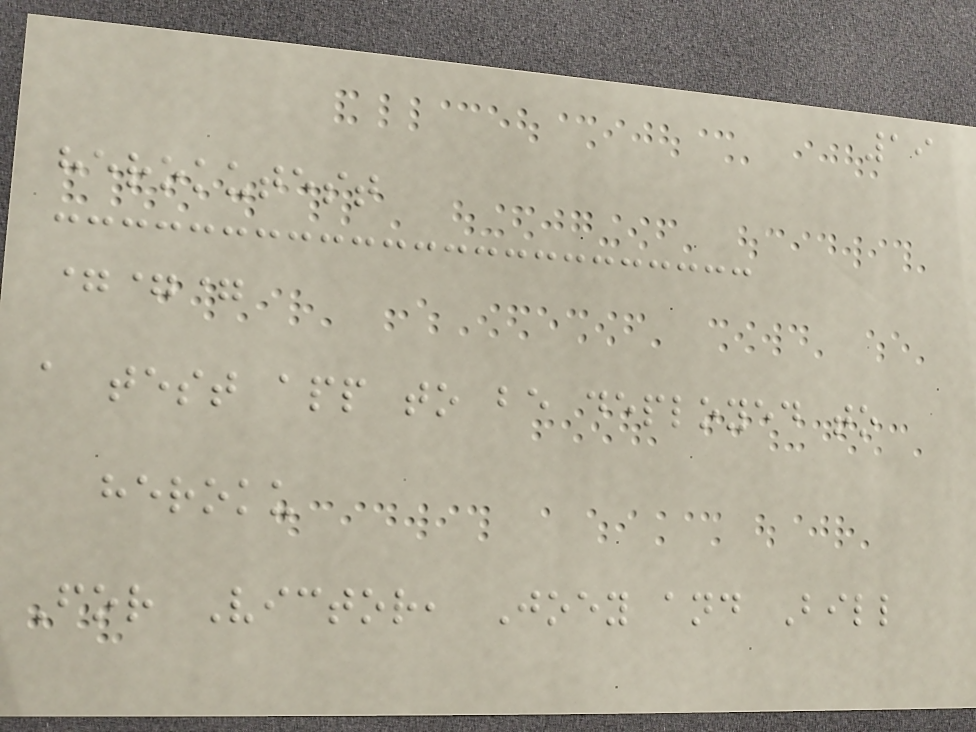19
herokutest
===
a test app to be deployed to
heroku
For Victor, Joey and Bill
